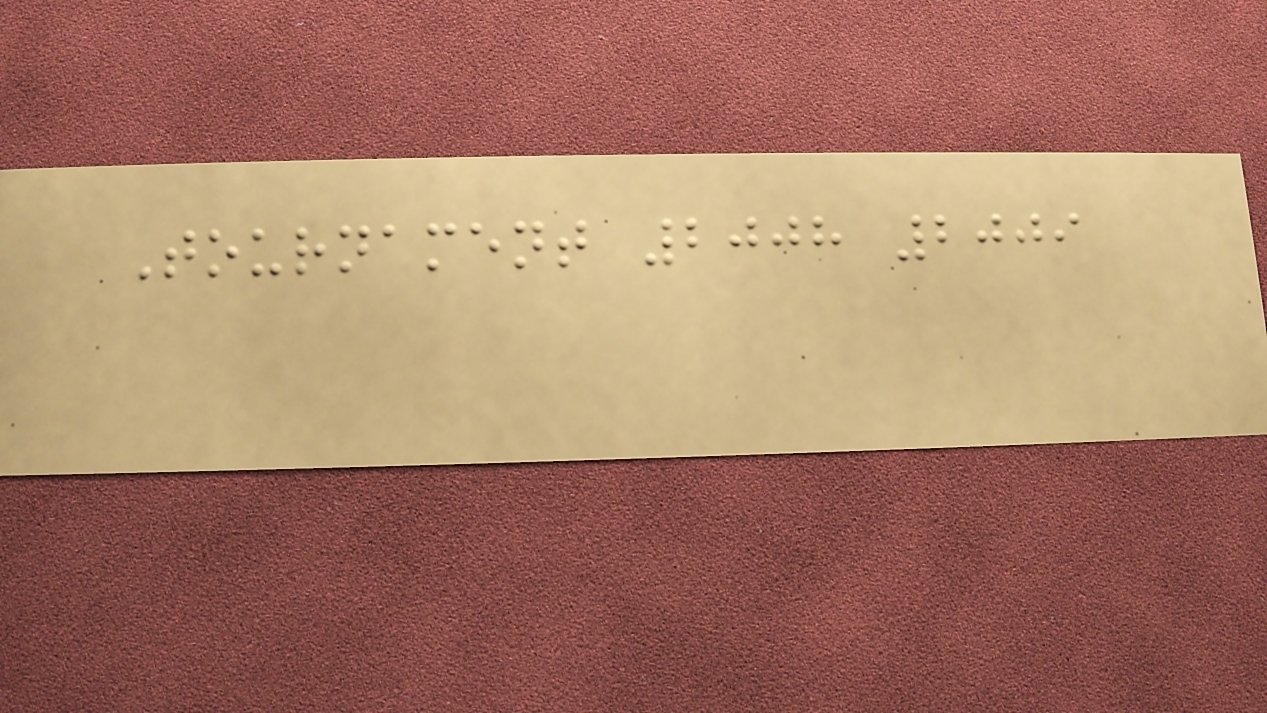Tournament 2008 2009
